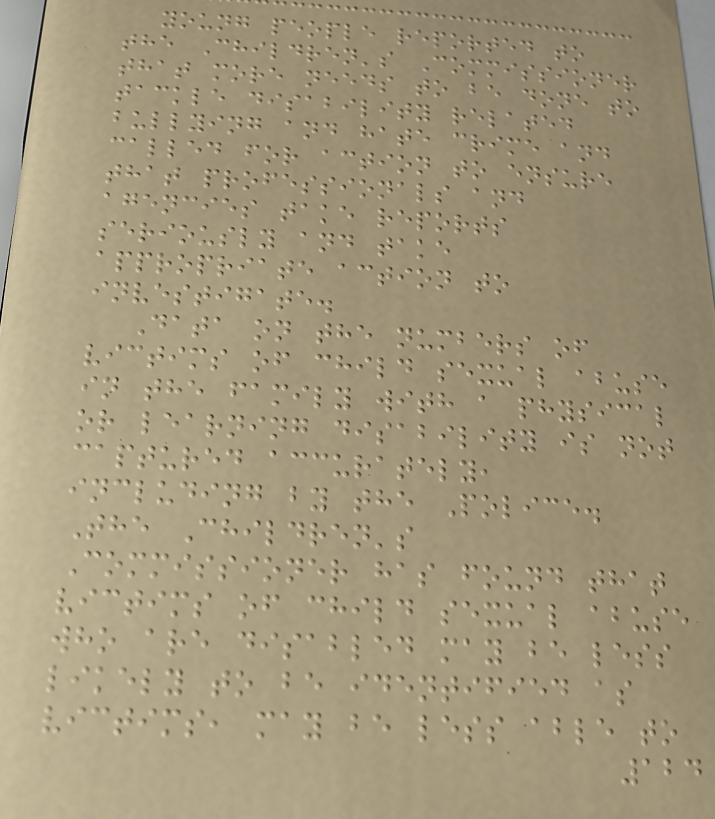young people reported to
the Children's Commissioner
that more needs to be done to
tackle disability related
bullying and hate crime and
called for action to ensure
that professionals and
agencies take reports
seriously and take
appropriate action to
investigate.
Data on the numbers of
victims of child sexual abuse
in the family with a physical
or learning disability is not
captured accurately,
including by the Police.
The Children's
Commissioner has found that
victims of child sexual abuse
who are disabled may be less
likely to be identified as
victims, may be less able to
124
